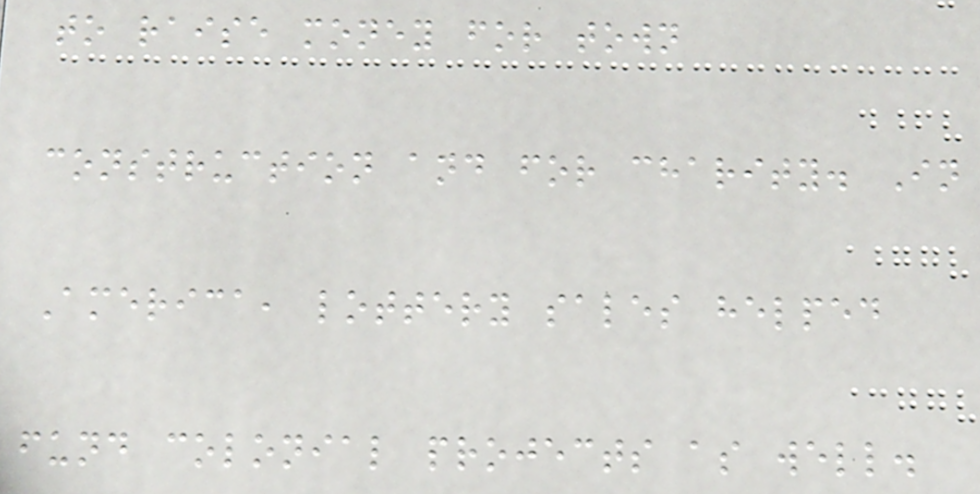to raise money for town
construction and for charity. In
America, lottery sales helped
fund colonial projects as well.
